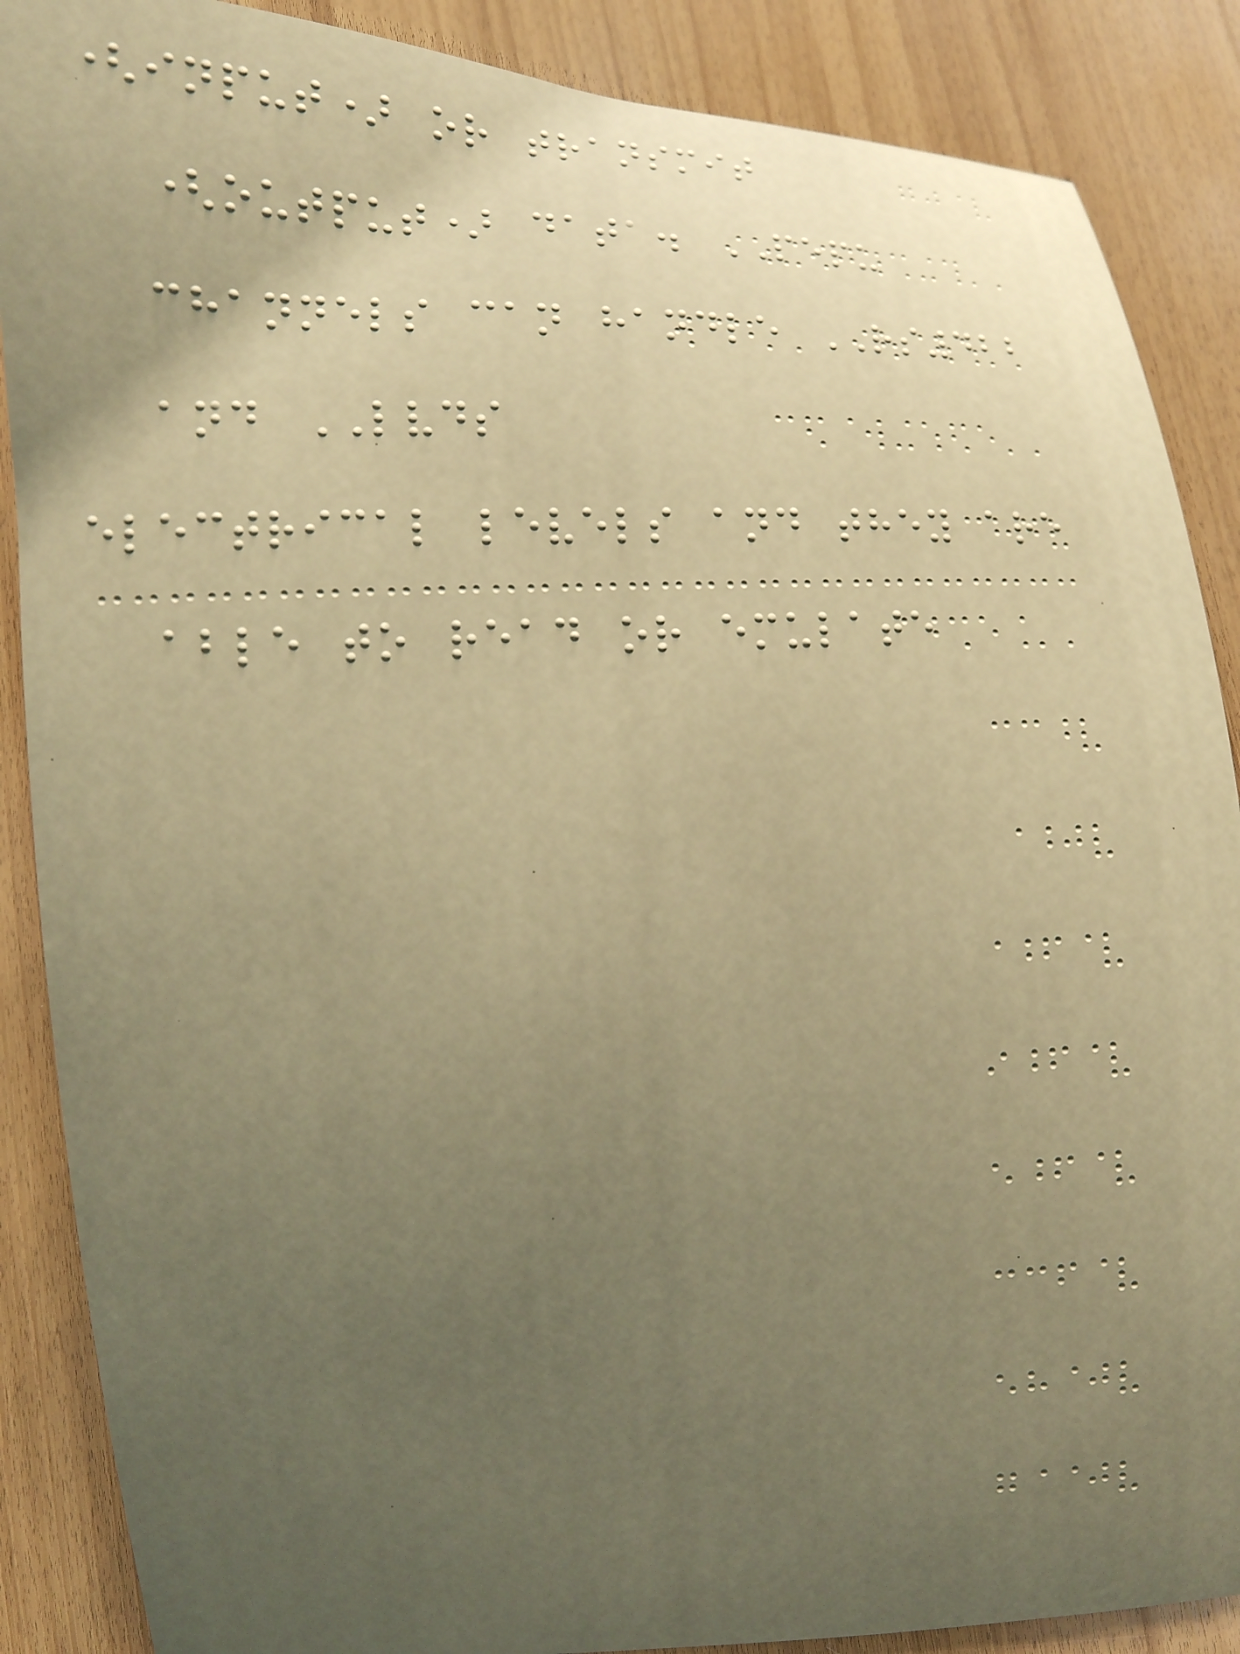(input) or transmit
(output) data. PEPU
channels can handle RS422
and LVDS
electrical levels and they are
able to read or emulate
